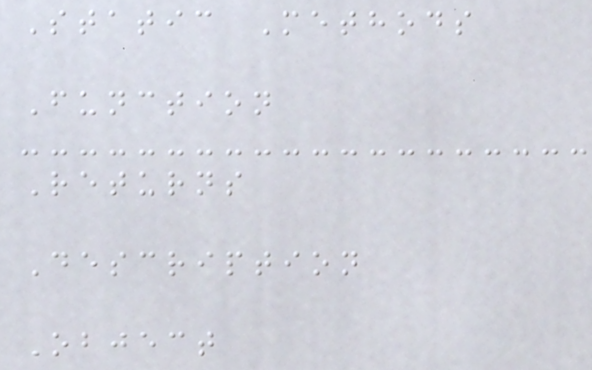Static Methods
Function
Returns
Description
Object
